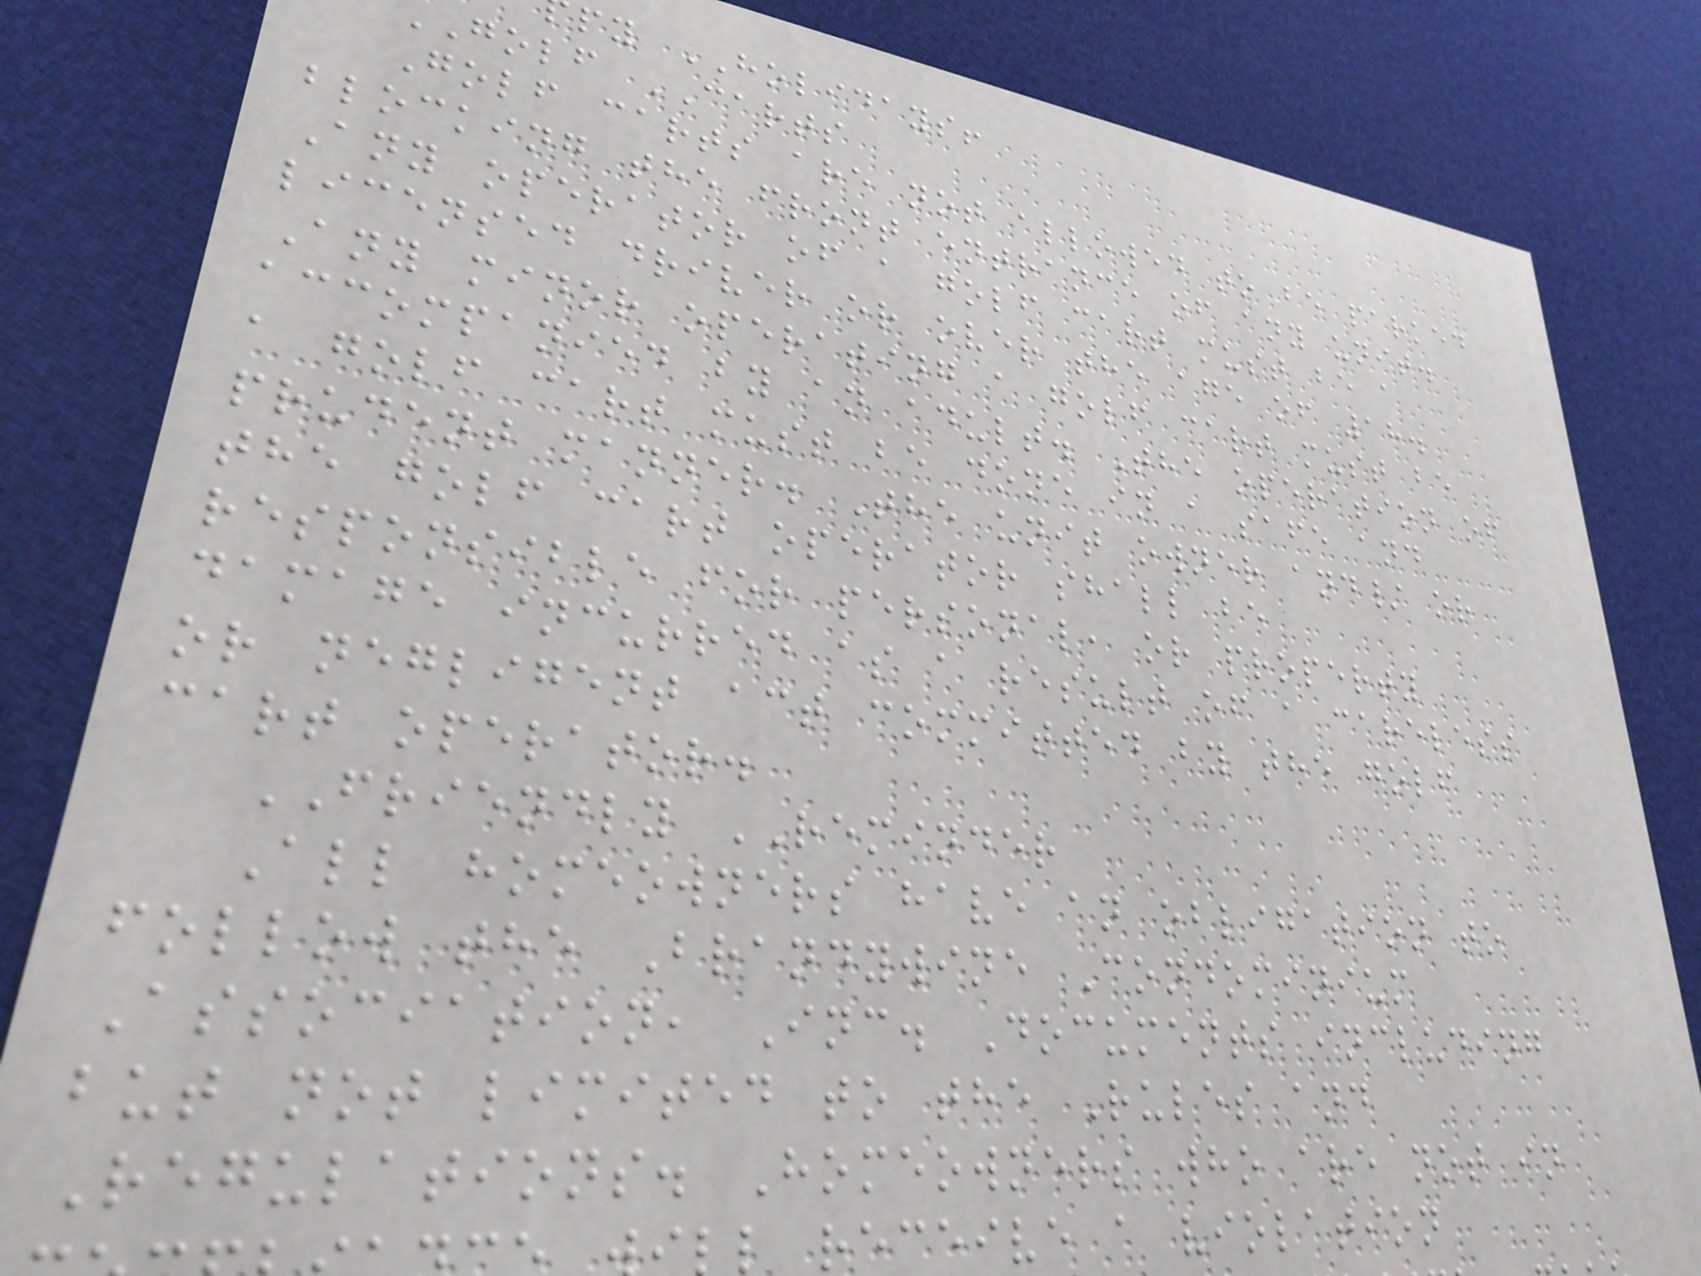py HOLIDAYS!
golf CARTS
Golf carts are not allowed to be parked
blocking the front entrance of any unit.
Any operator of a golf cart must be a
licensed driver or over the age of 18.
Any minor operating a golf cart must be
accompanied by an adult. The operation of
a golf cart must be done in a safe and
prudent manner. The unit owner and/ or
the golf cart operator shall be
responsible for personal, or property
damage incurred as a result of a careless
or negligent act committed by the golf
cart operator.
FRIENDLY REMINDER
All homeowners have an obligation to
follow the Brandywine Condominium
Association, Inc. Documents including
but not limited to the Rules and
Regulations. Homeowners who are not in
l receive a violation
